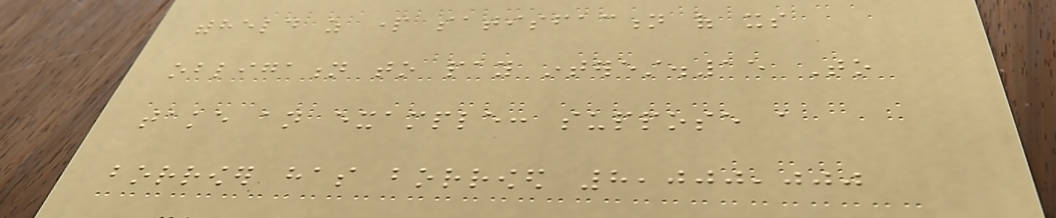withheld as part satisfaction of its
obligation to pay interest.15 To
take an example: suppose a
borrower has borrowed 8,000,000
